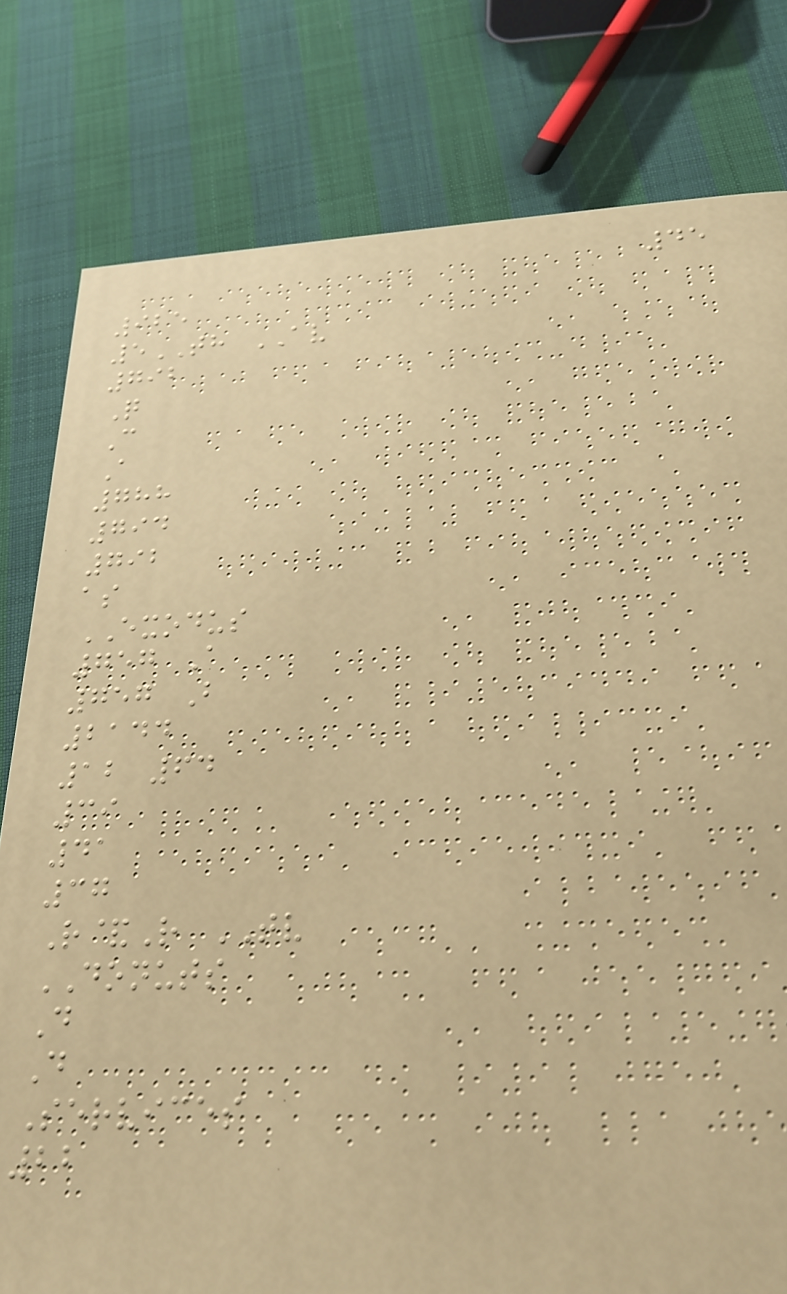45
925
5TH AV
792
Q
C
A
788
794
792
as
EXODUS
757 A
757 B
2144
12 64
39
41
37
R&R TV
DONUTS
D
D
Services
22
